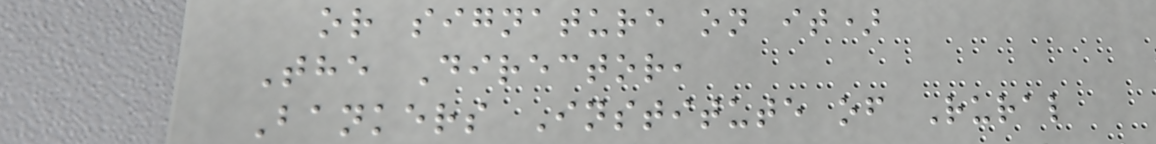or signature on it)
The Director,
Bankers Institute of Rural
